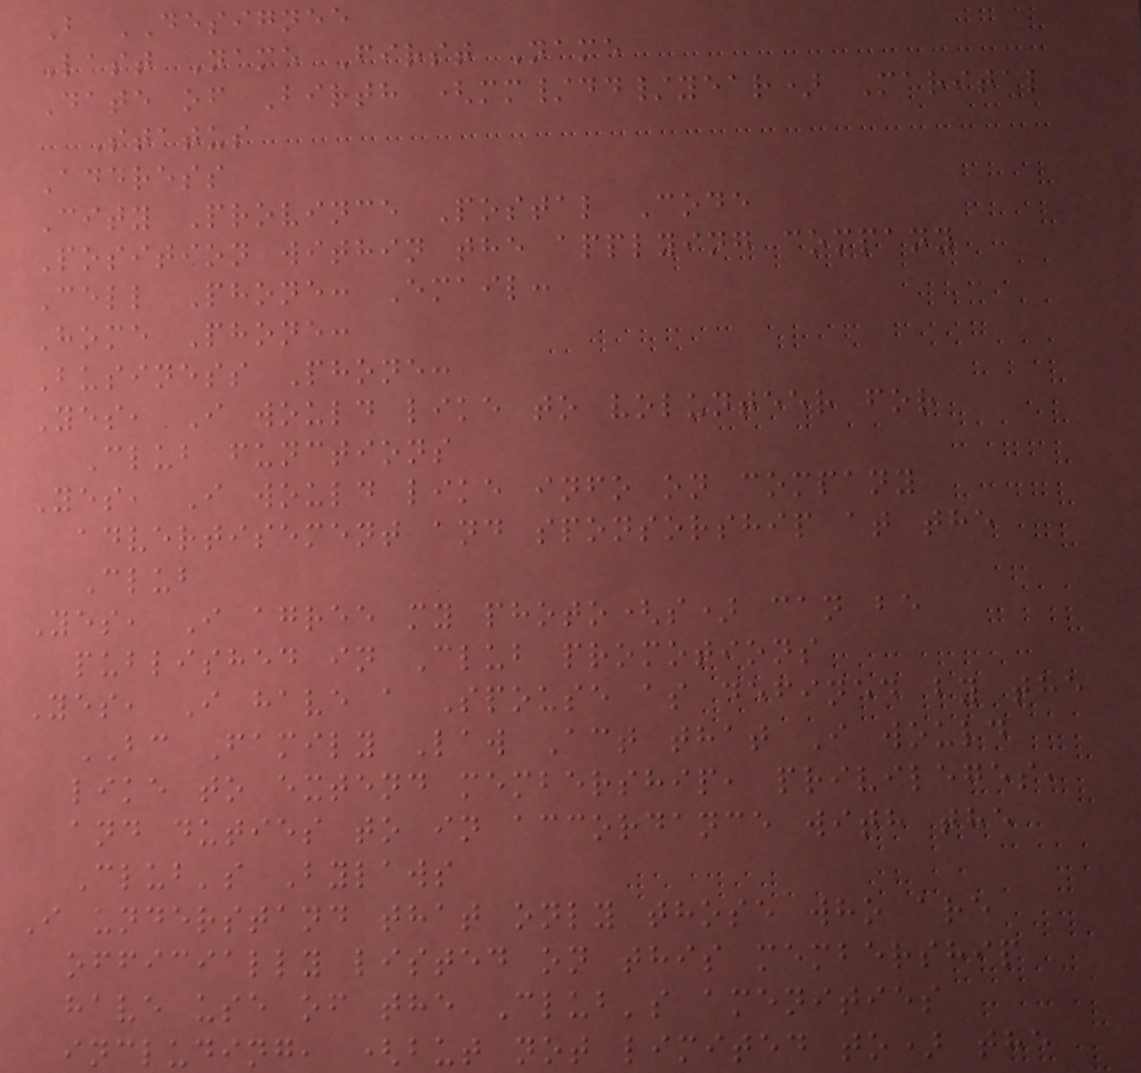B DESIGNEE
Last Name First Name
Date of Birth (mm/dd/year) Marital
Status
Address
City Province Postal Code
Position within the applying company
Cell Phone: Email:
Home Phone:
Business Phone:
Yes, I would like to volunteer for
Club functions
Yes, I would like info on company
advertisement and sponsorship at the
Club
Yes, I agree my photo(s) can be
published in Club promotions
Yes, I have a Spouse as defined by the
BC Family Law Act that I would
like to extend membership, privileges,
and duties to in accordance with the
Club's Bylaws
I understand that only those who are
officially listed on this membership
have use of the Club's amenities
including, (but not limited to) the
